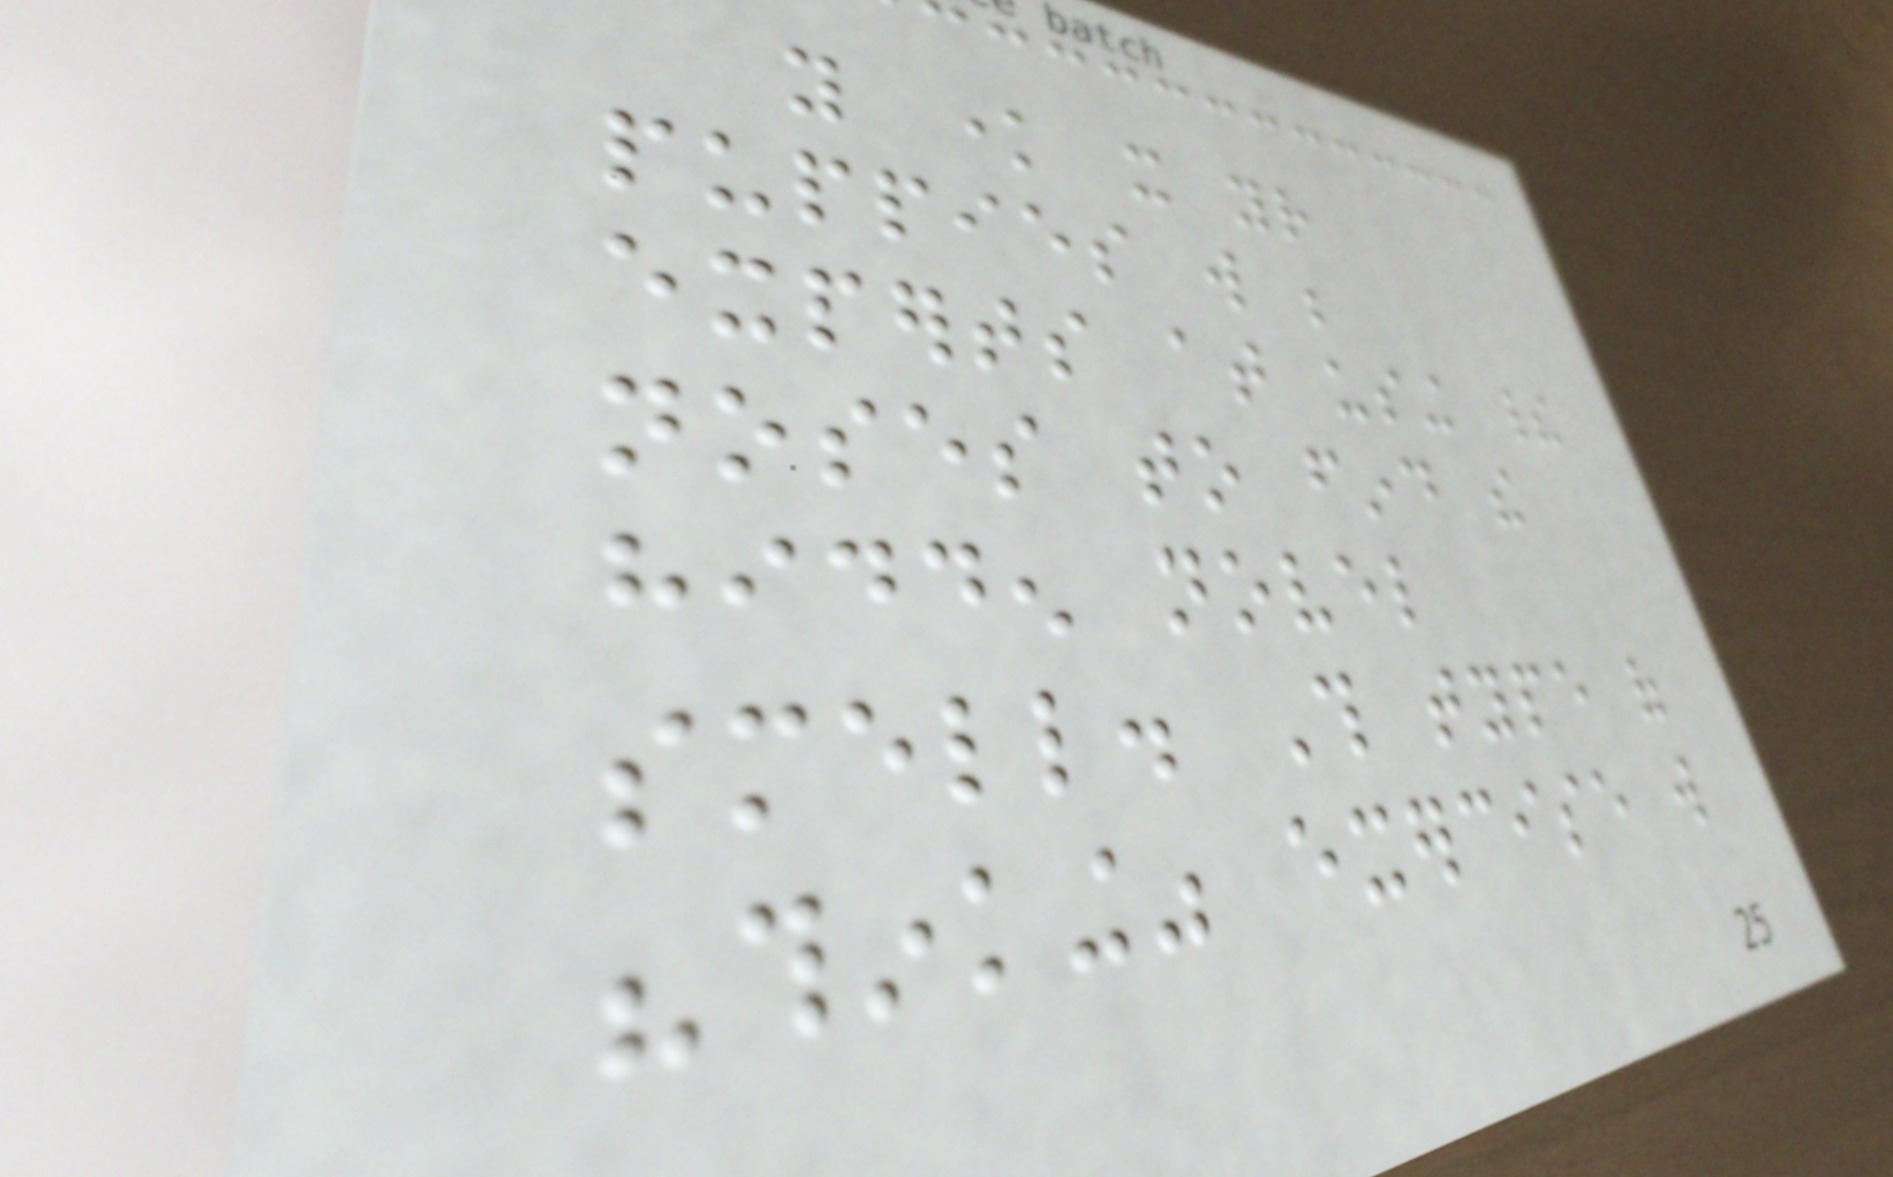you know it your
puppies will be
experts at using their
noses to find the
hidden novel
smell. This type of
"thinking" exercise will
